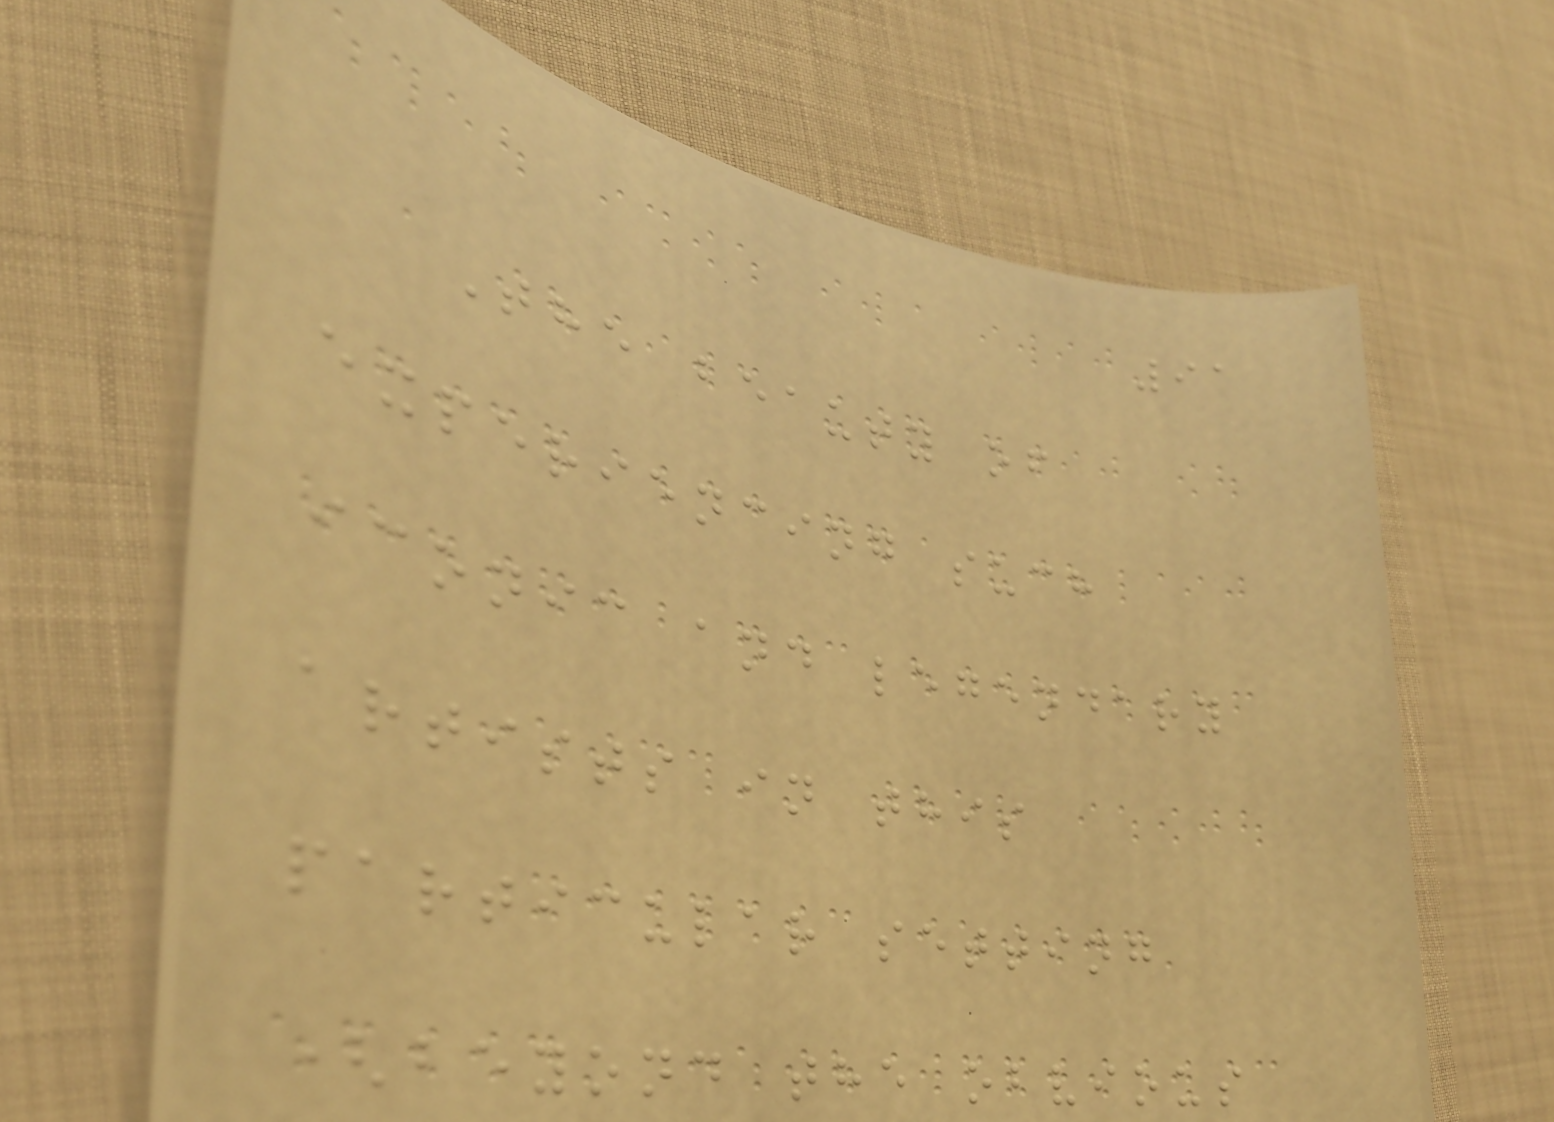91
The beauty of
experiencing such
iconic and legendary
artists in this
particular setting
(beyond the obvious
